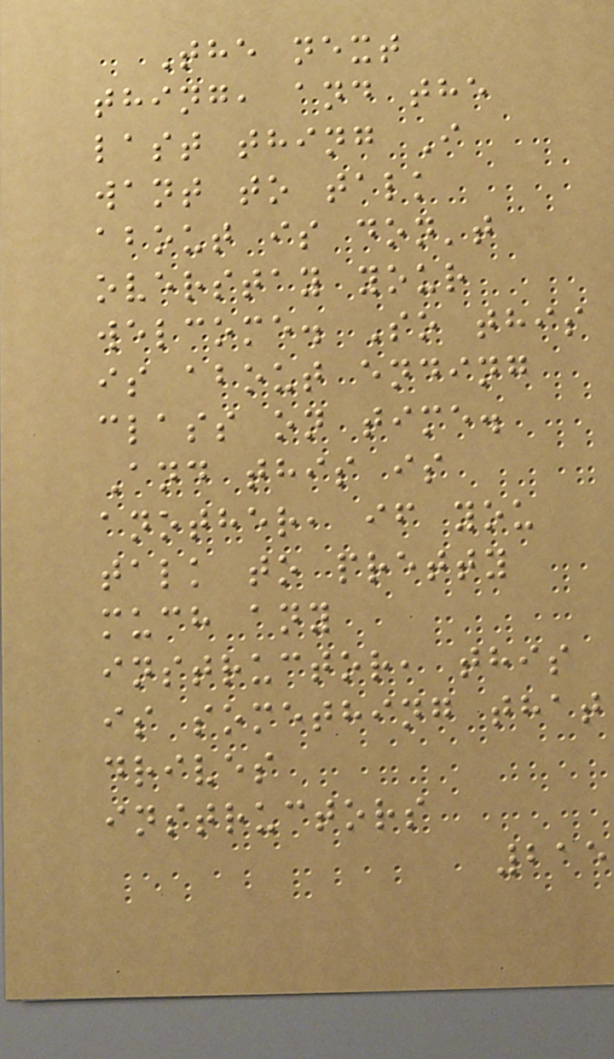The next
thing, and the
last thing I
want to talk
about is don't
overstay your
welcome. So this
is about ending
class on time.
And this is
another, if you
talk to pretty
much any
instructor, this
is something that
drives
instructors
215
